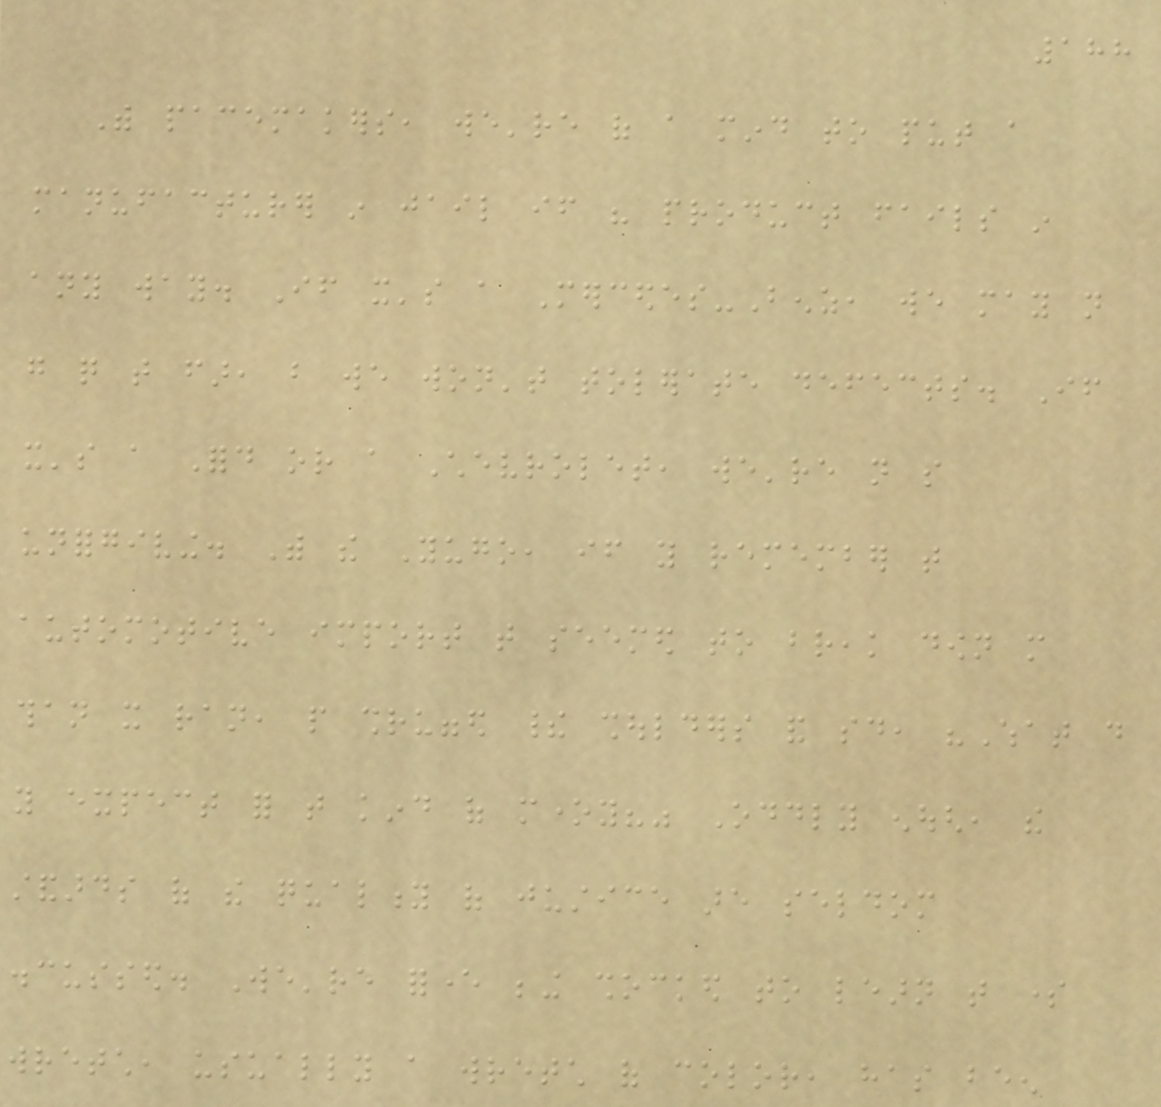188
With pacemakers, we're of a mind to put a
manufacturer in jail if his product fails in
any way. If it's a Mercedes-Benz, we may not
go quite that far, but we won't tolerate defects. If
it's a Ford or a Chevrolet, we're not so
unforgiving. With the Yugo, if you remember that
automotive import that seemed to break down more
than it ran, people shrugged their shoulders and said, "What do
you expect for that kind of money?" Oddly enough, the
standards of the quality of justice are seldom
discussed. We're forever being shocked to learn that some
wretch, usually a wretch of color, has been
